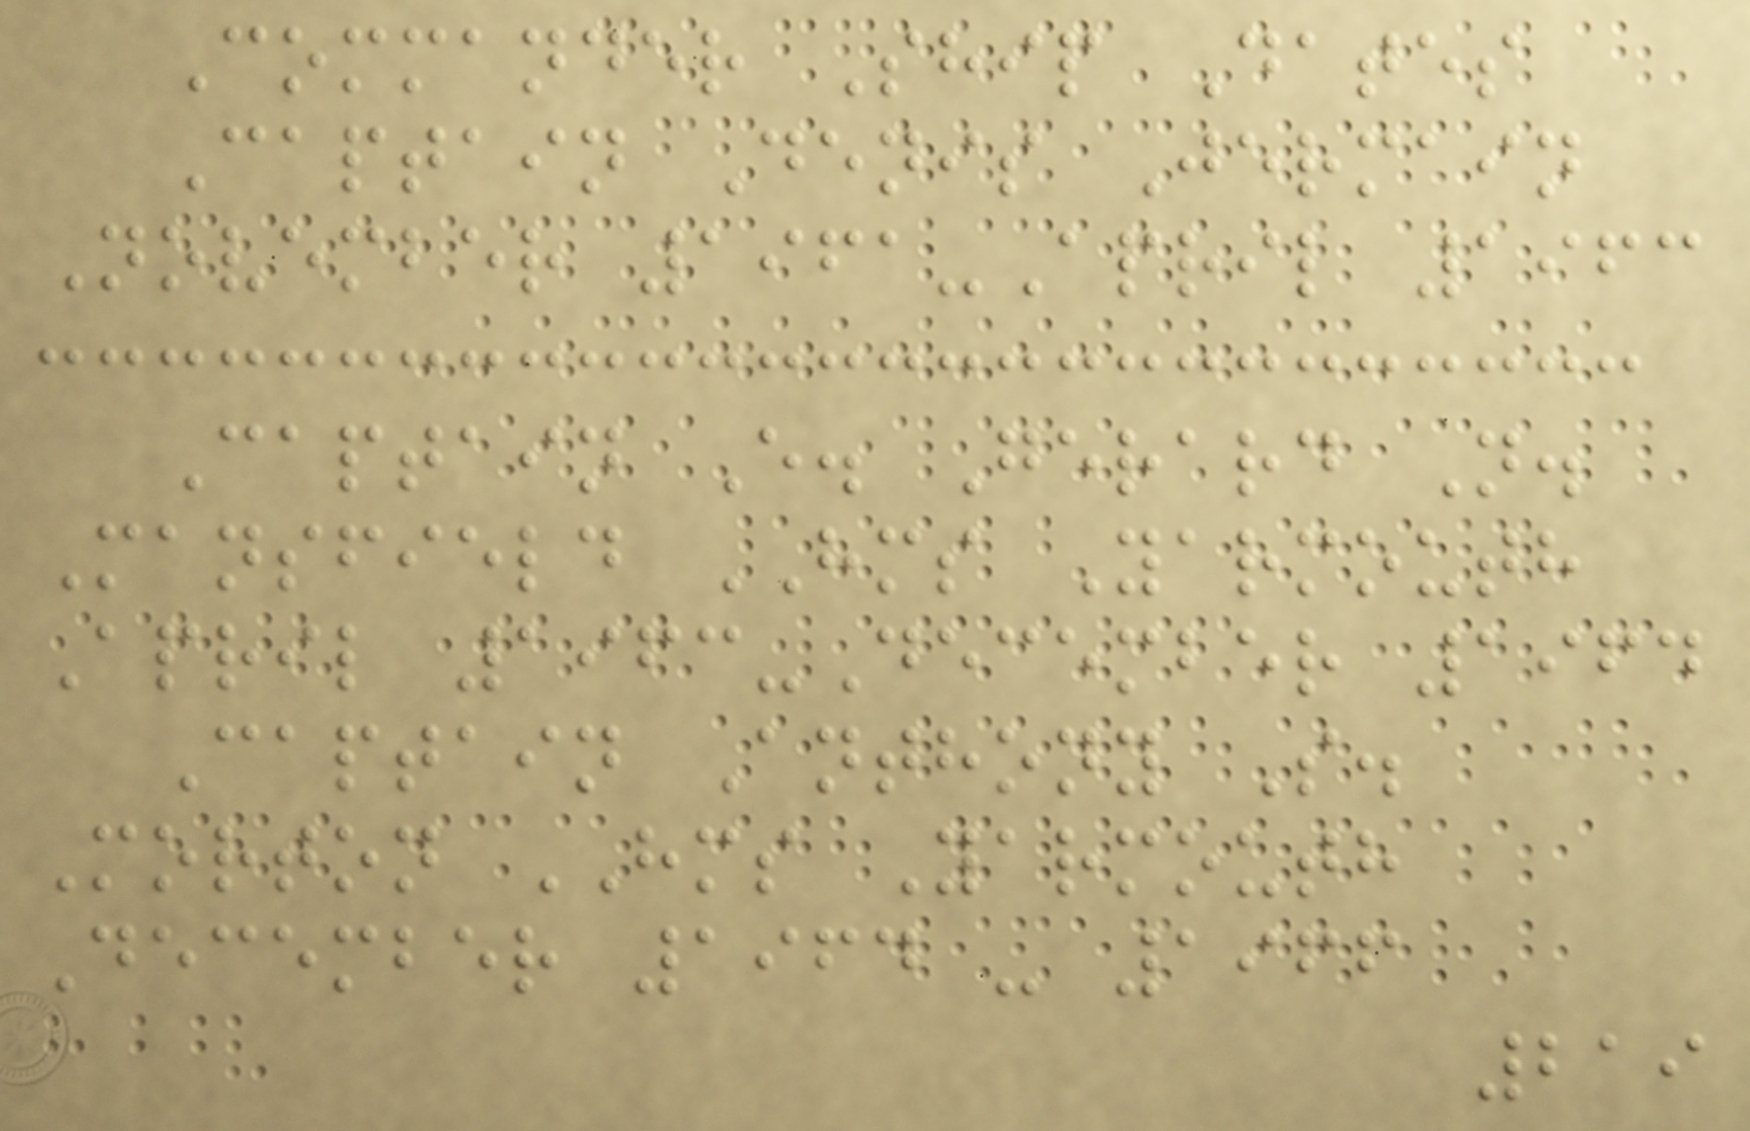Commander Ship Dates
Captain Denis Jermain
November 1961-April 1963
Captain E. Gerard N.
Mansfield HMS Yarmouth
April 1963-December 1964
Captain Anthony S.
Morton HMS Yarmouth
December 1964 - 1966
219
